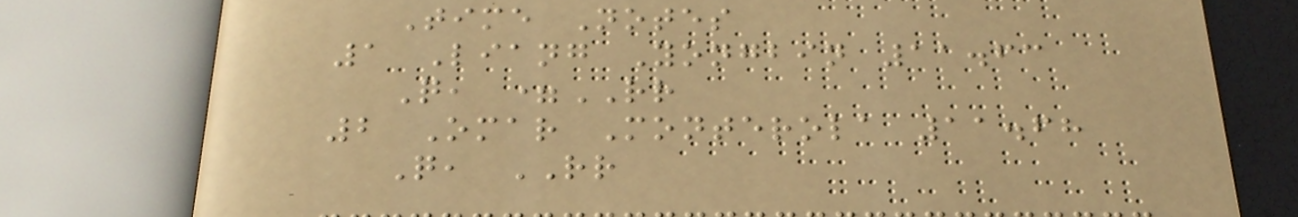Time Notes
1 Liang Yongbin 11.63
Q, =RR
2 Omar Monterola 11.68
Q, RR
